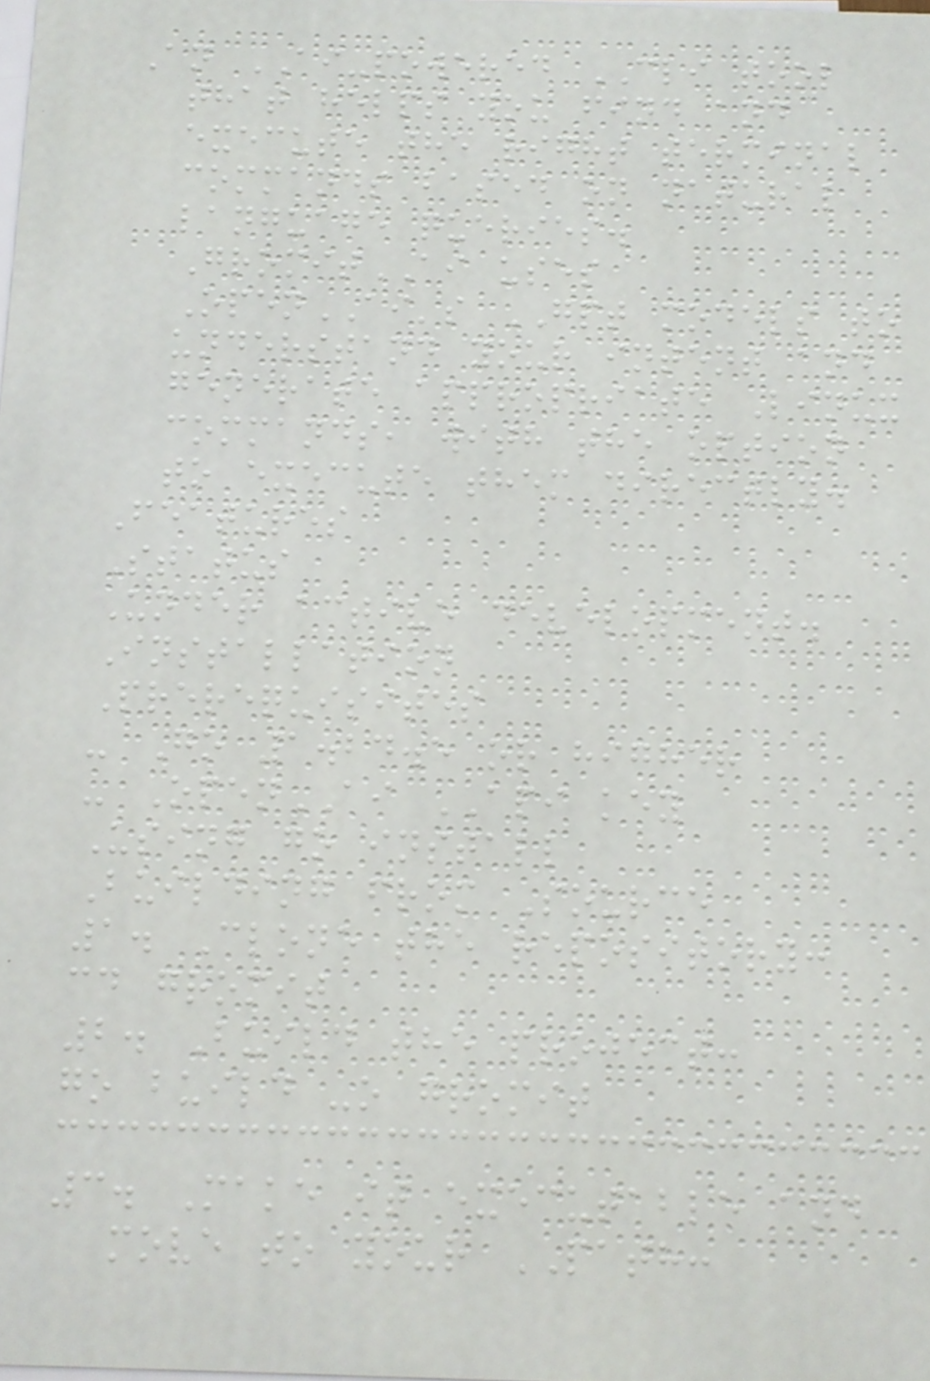An AI-powered CLI tool
that helps you find and
execute the right terminal
commands based on natural
language queries.
GromitAI uses
OpenAI's GPT models to
understand your intent and
generate appropriate Linux
commands, with the option
to execute them directly.
Features
Status
Under active development.
Installation
Prerequisites
- Go 1.24.5 or higher
- OpenAI API key
Using go install
Building from Source
1. Clone the repository:
cd gromit
2. Build the project:
go build -o gromit
3. Make it executable and
move to your PATH:
